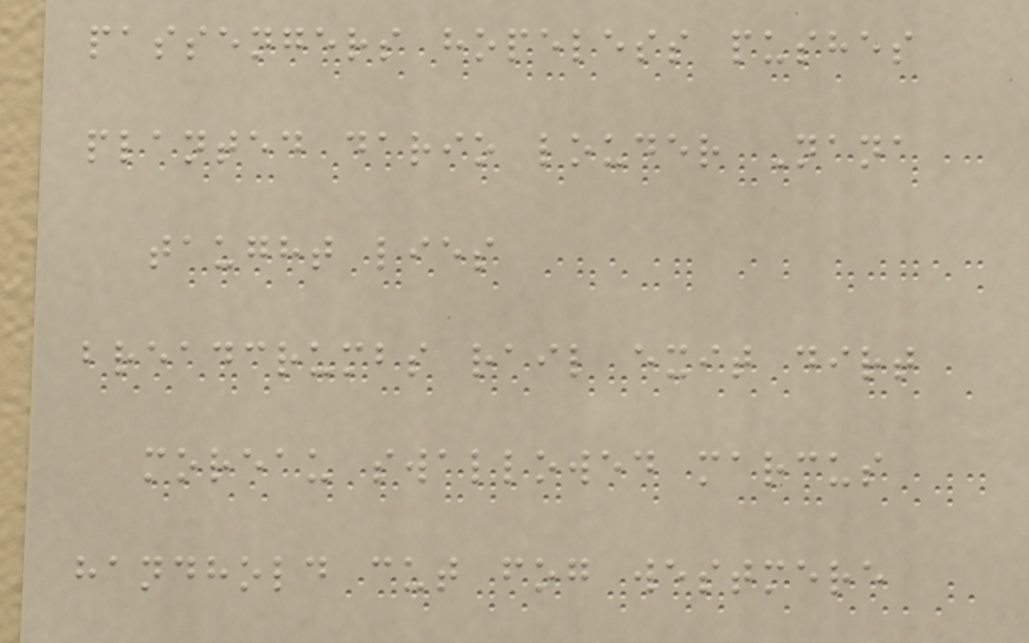passengers hopeless pushes
planted dario louder Nana
taught lies
breadcrumbs rail exit dirt
moreau swallowed marcus
handhold cut fog westmere
